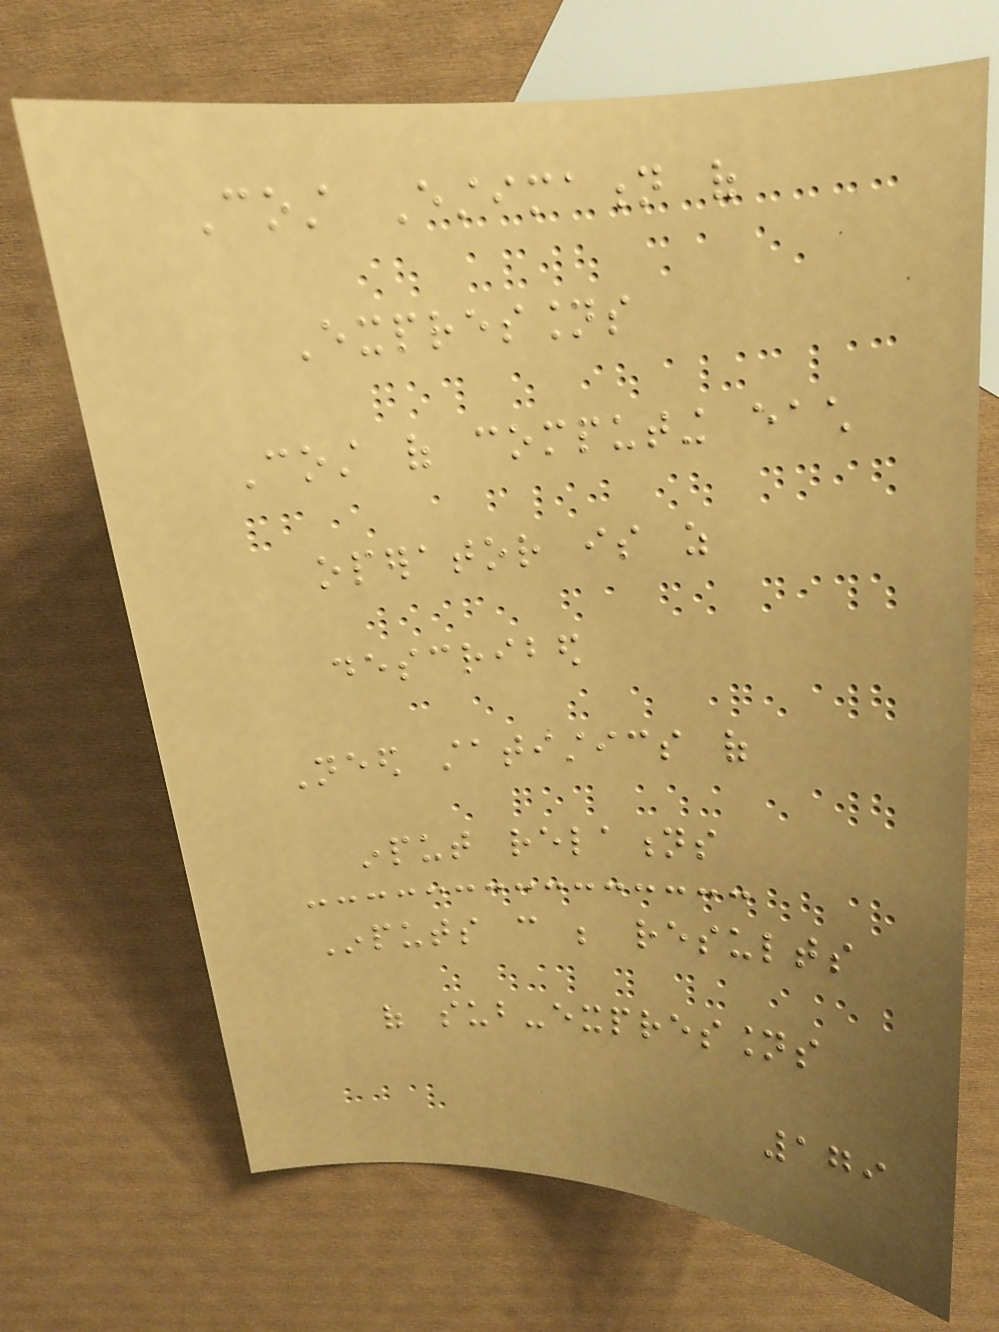Cost Estimation of
Expressions
Cost of computing each
operator is as
described
Need statistics of
input relations
Inputs can be results
of sub-expressions
179
